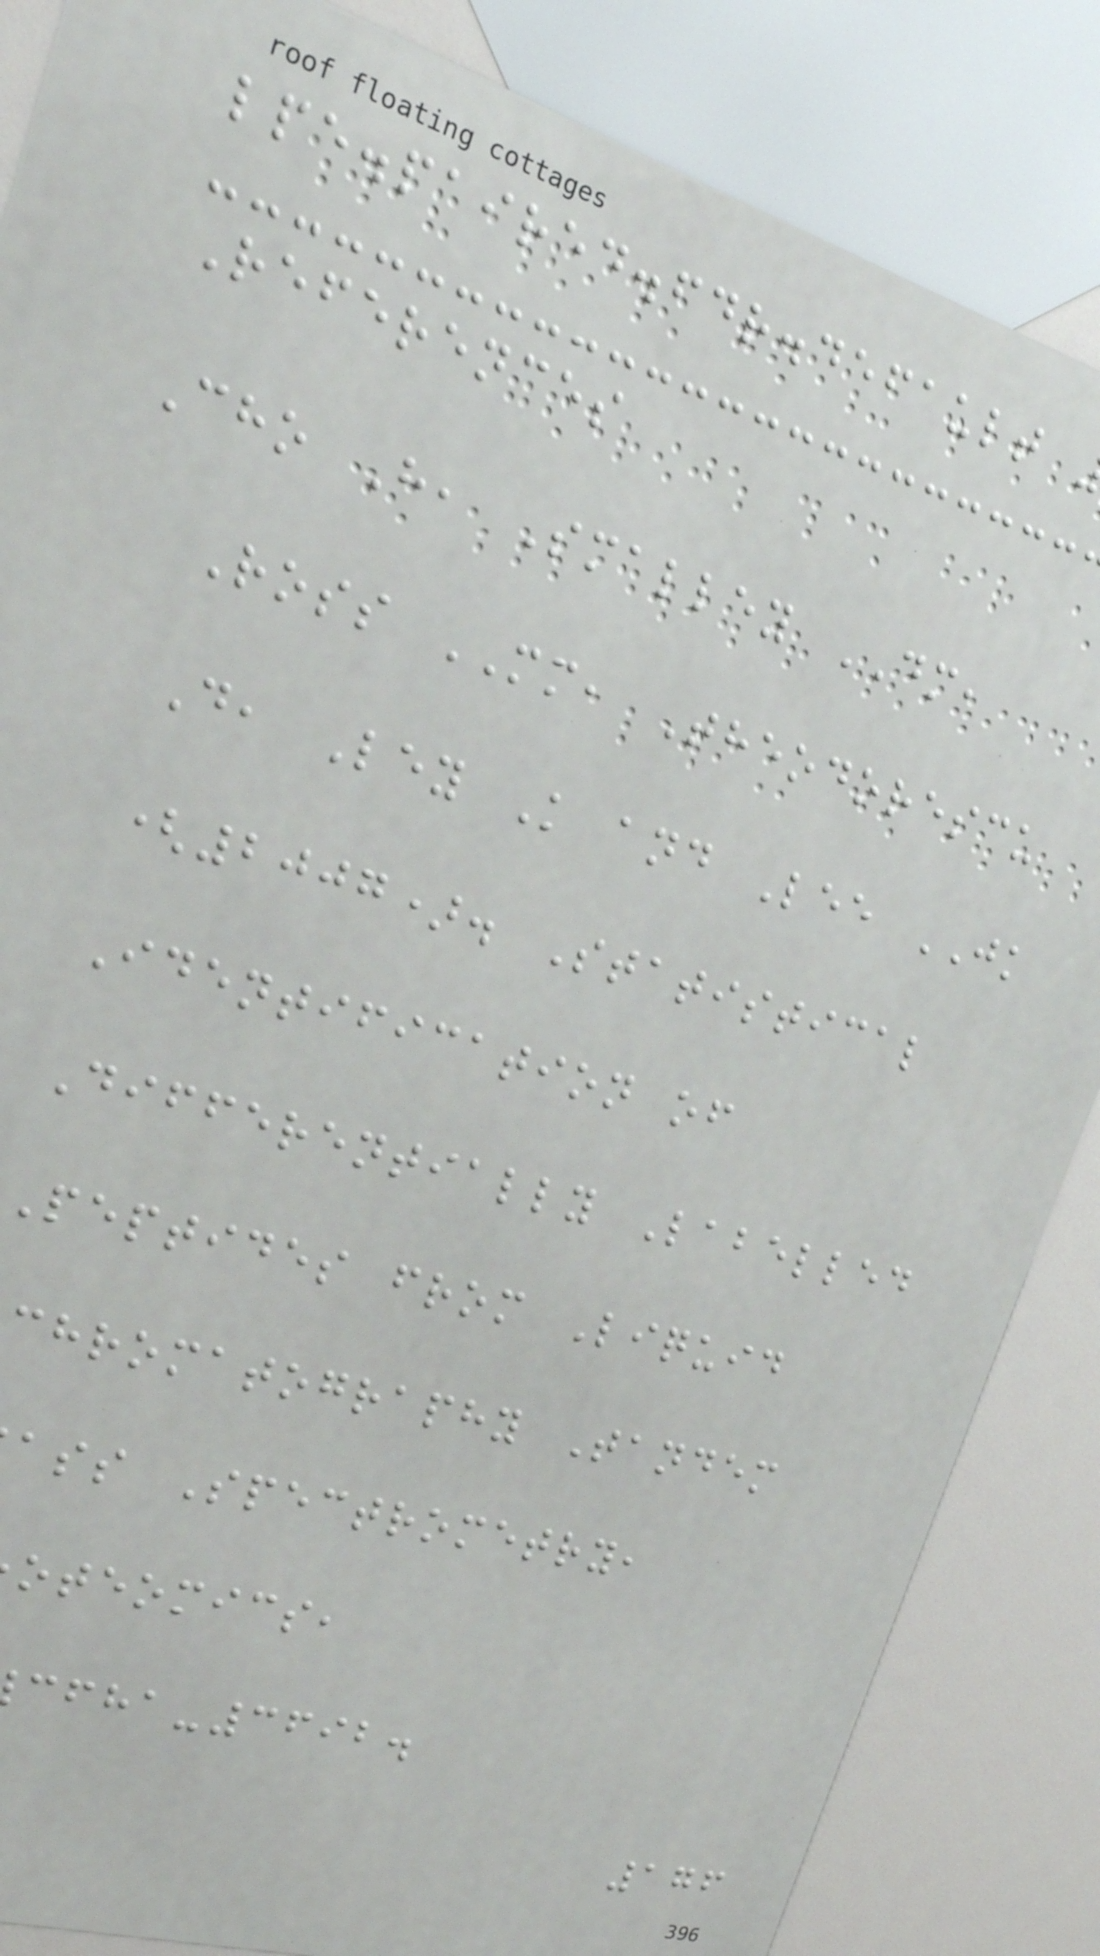lpe.paired.fdr.default
References
Cho H, Smalley DM,
Ross MM, Theodorescu
D, Ley K and Lee JK
(2007). Statistical
Identification of
Differentially Labelled
Peptides from Liquid
chromatography Tandem
ass Spectrometry,
oteomics,
-3692.
176
